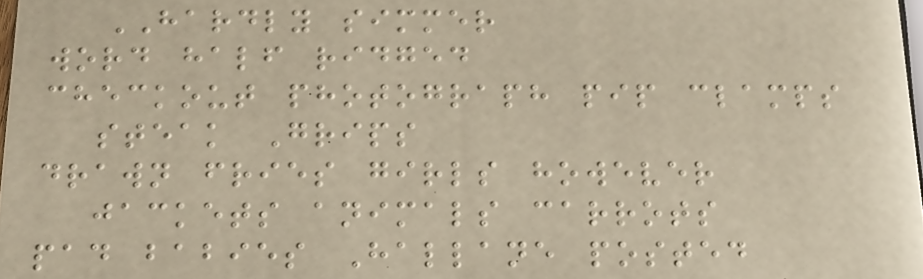HARDLY simmer
word half ridged
checkout photograph pip clamps
steak Grips
drawn fries girls however
jackets animals carrots
pad babies Hallane posted
